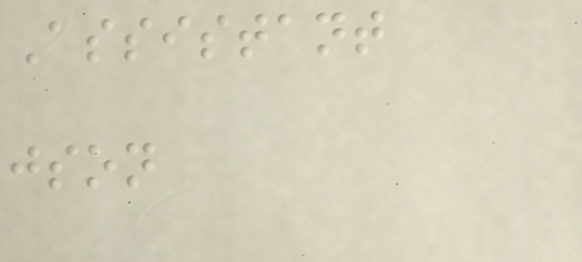Assistant
json
